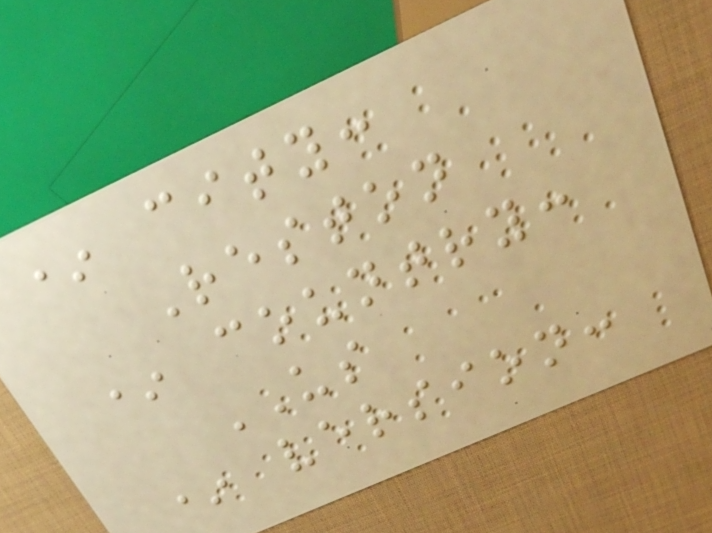* city:
Reston
* country:
US
* version:
